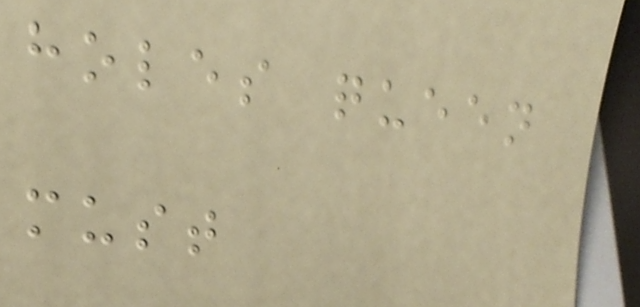holes queen
must
